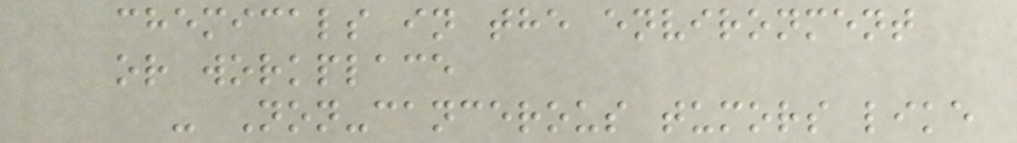chemicals in the environment
or workplace
- Non-cancerous tumors like
